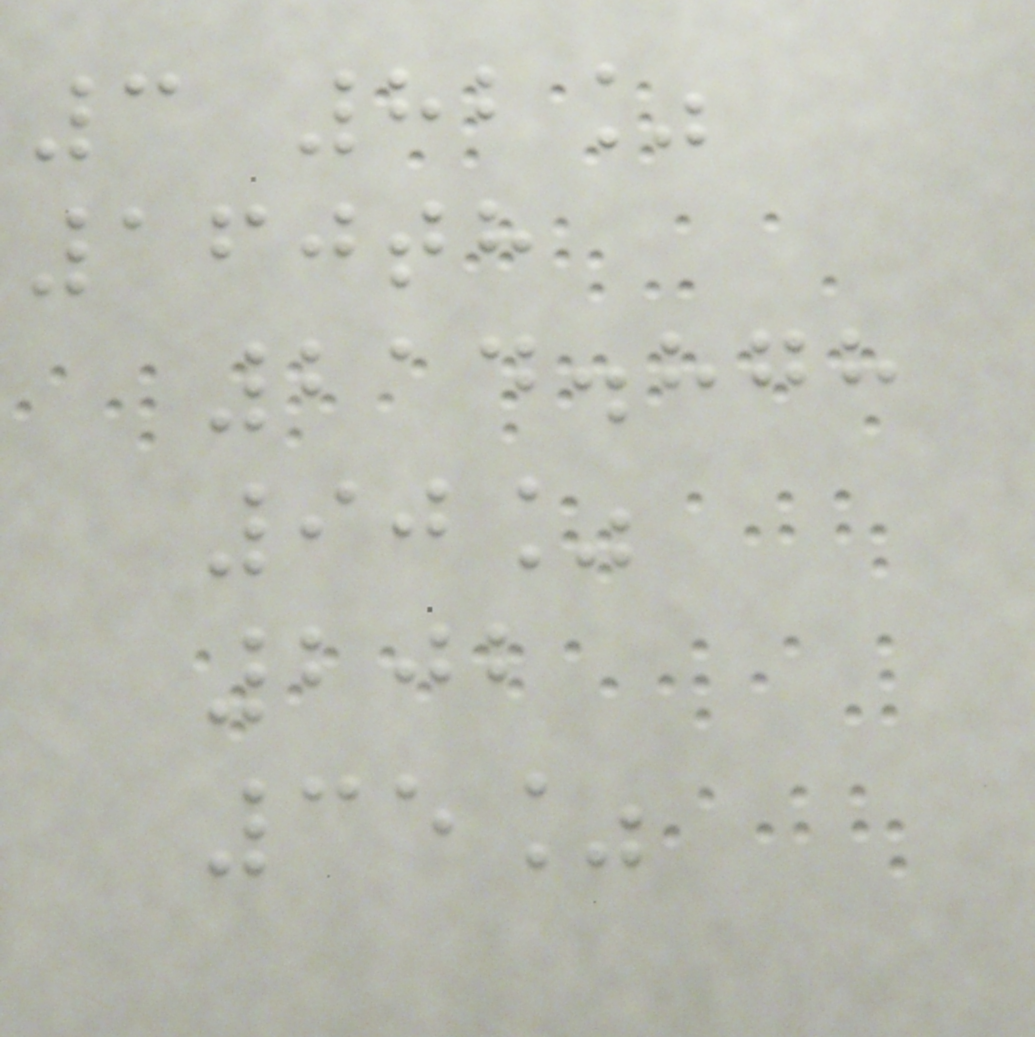3 82%
160th
214.878
90%
202
35%
